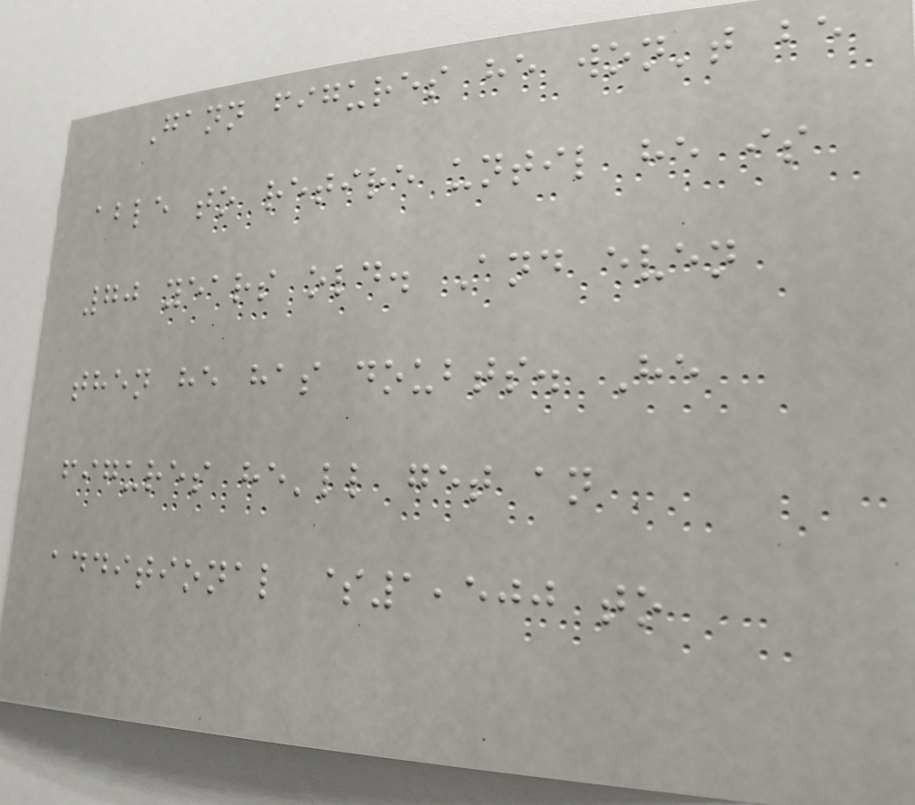Gann figures he won't be
able to retire until he is
70 years old. And even
then he has doubts. He
figures he'll get an
additional $1,500 to
